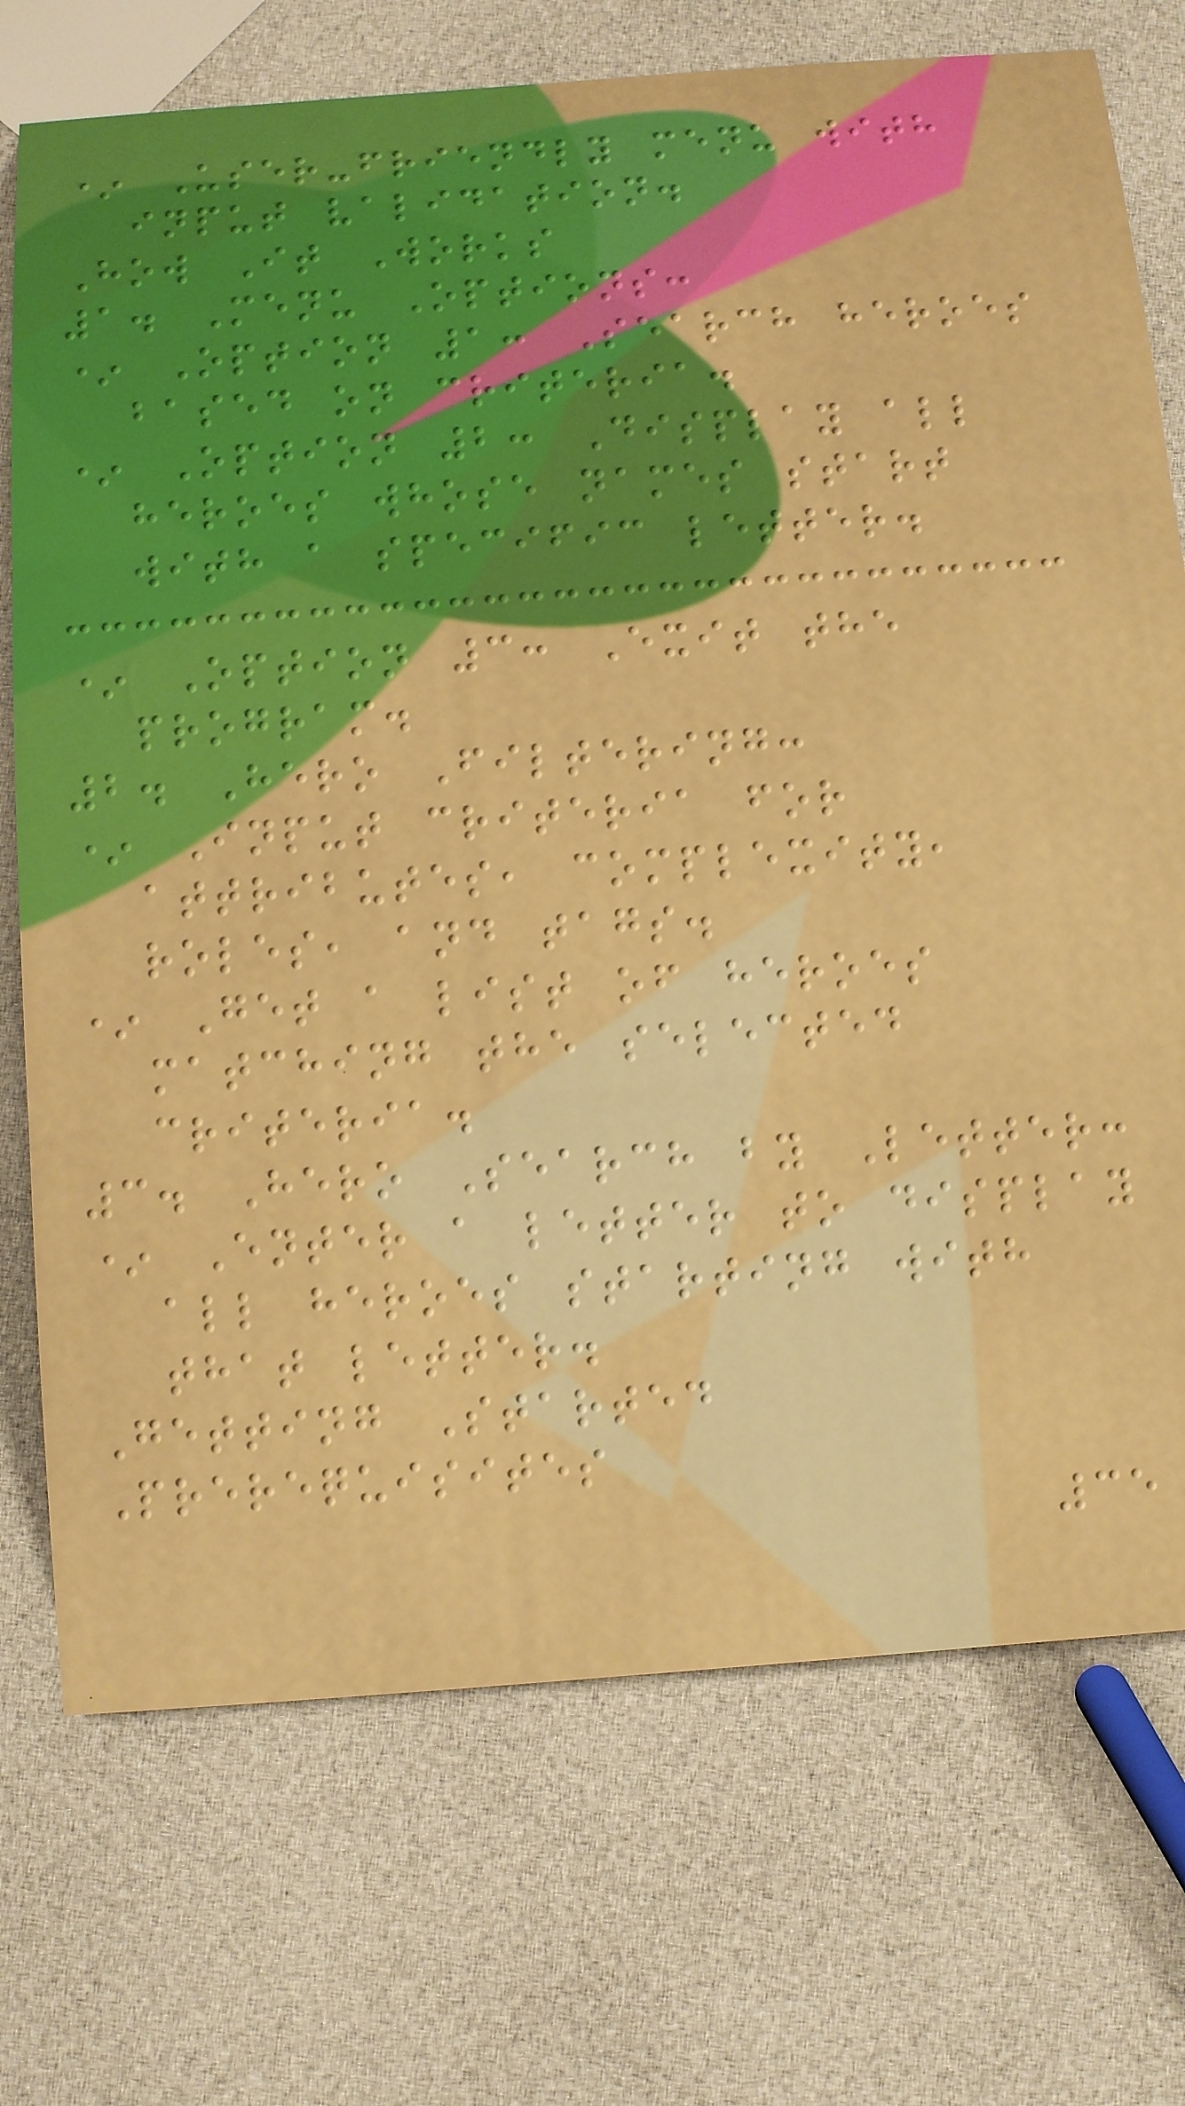* User-friendly menu with
input validation.
How It Works
1. Menu Options:
* Option 1: Search heroes
based on criteria.
* Option 2: Display all
heroes whose names start
with a specific letter.
* Option 3: Exit the
program.
2. Hero Filtering:
* Input criteria for
attributes, complexity,
roles, and tags.
* Get a list of heroes
matching the selected
criteria.
3. Hero Search by Letter:
* Enter a letter to display
all heroes starting with
that letter.
Getting Started
Prerequisites
35
